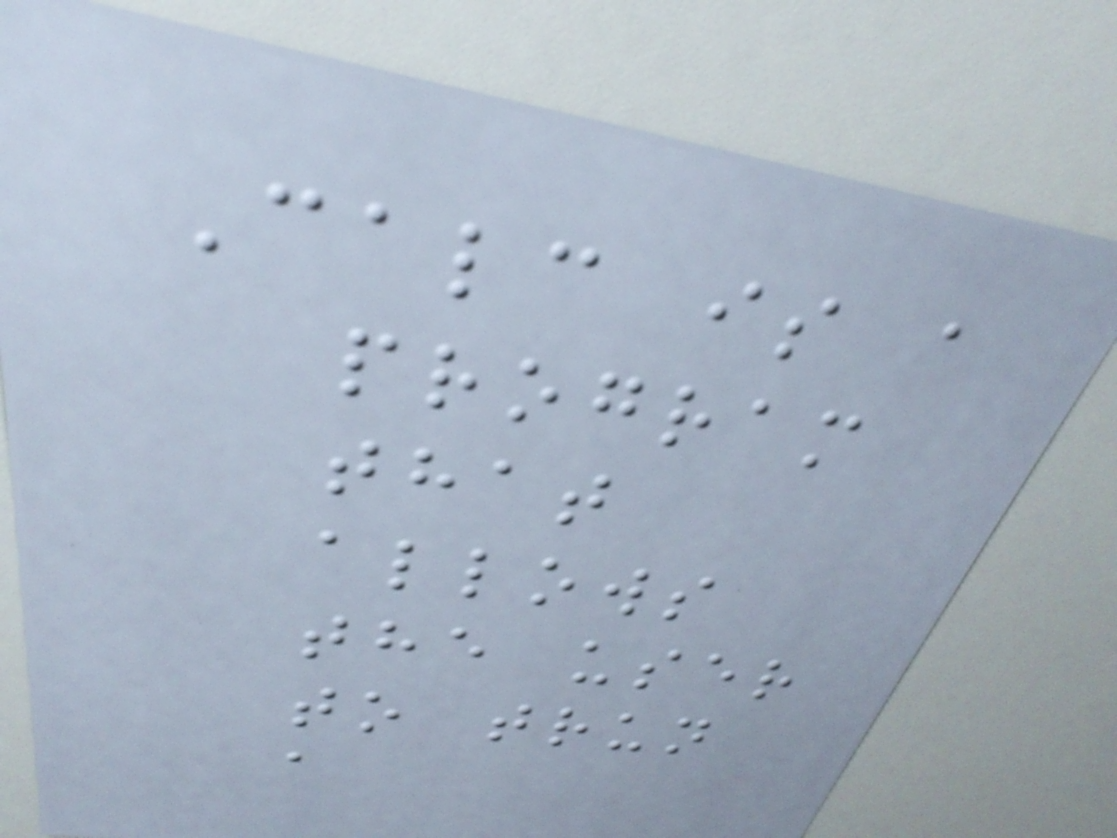Calc is a
program
that
allows
the user
to trun
a
